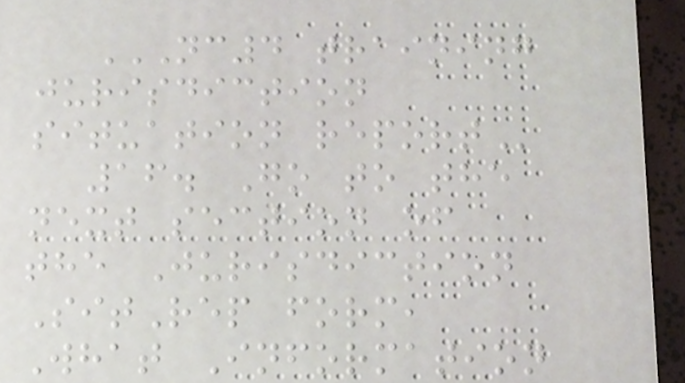NC4 TRAINING
JURISDICTION
SITUATION REPORT
16. Go to the
next section of
the Jurisdiction
SitRep form,
What Information
